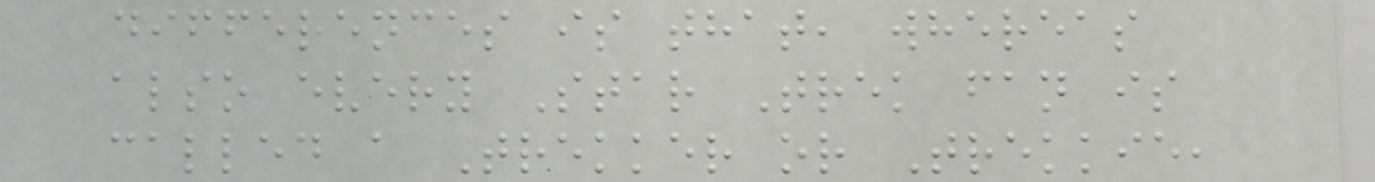differences is that, whereas
also every Star Trek fan is
called a Trekker or Trekkie,
